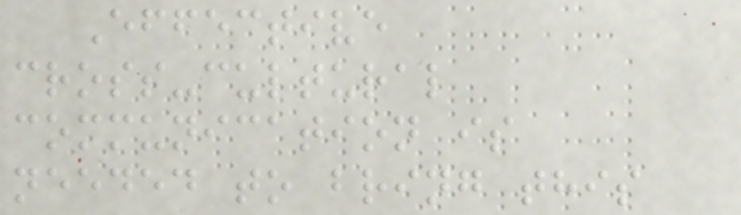Effective
cross-cultural
communication is
needed to bring this
